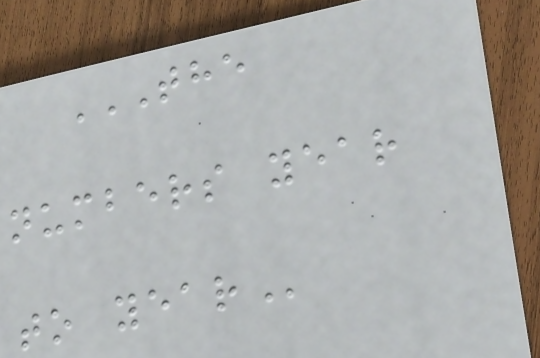THE
NUMBERS YEAR
TO YEAR
